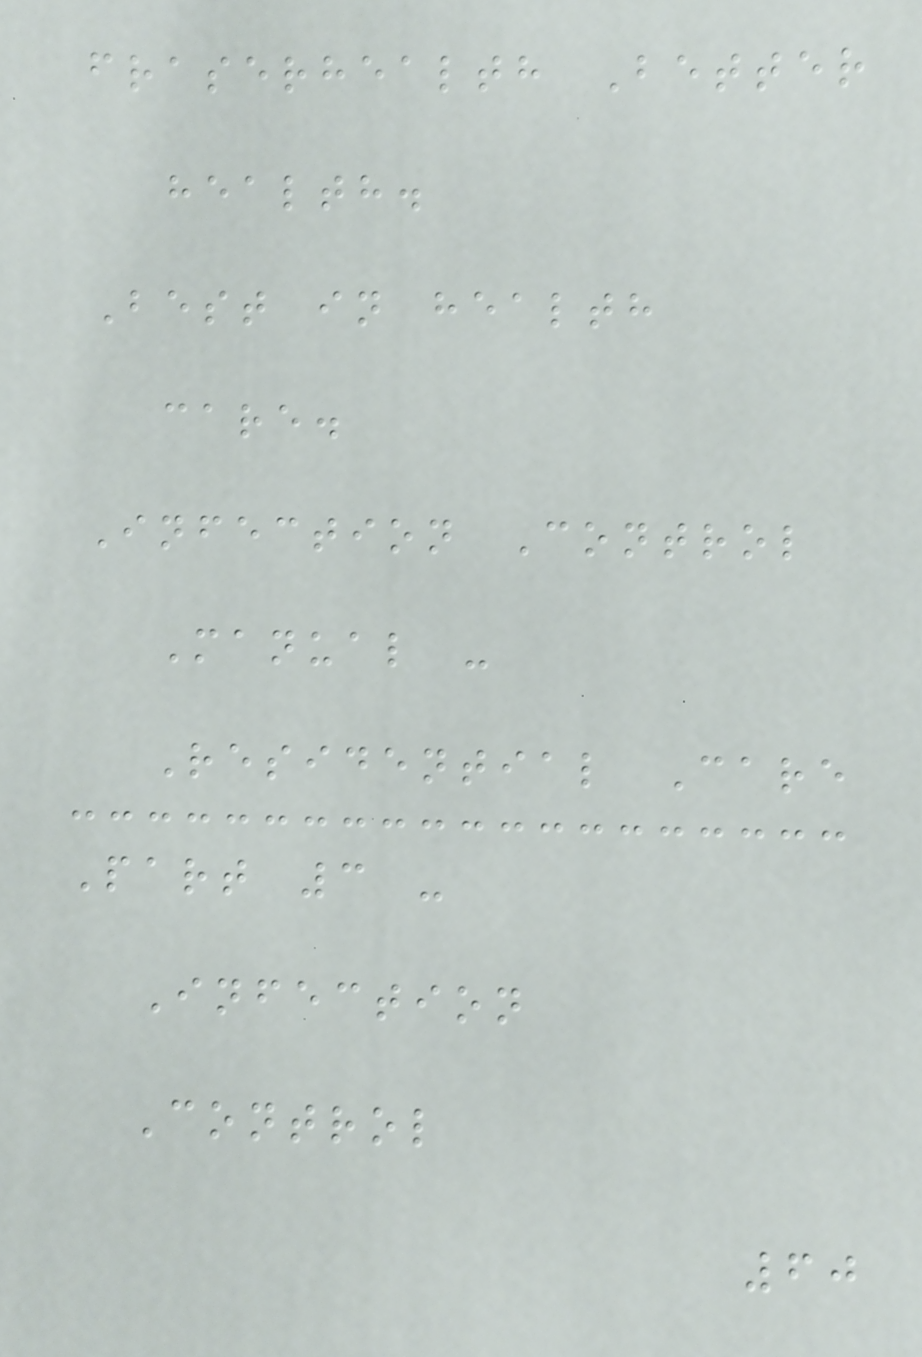fraserhealth Better
health.
Best in health
care.
Infection Control
Manual -
Residential Care
Part 3 -
Infection
Control
60
